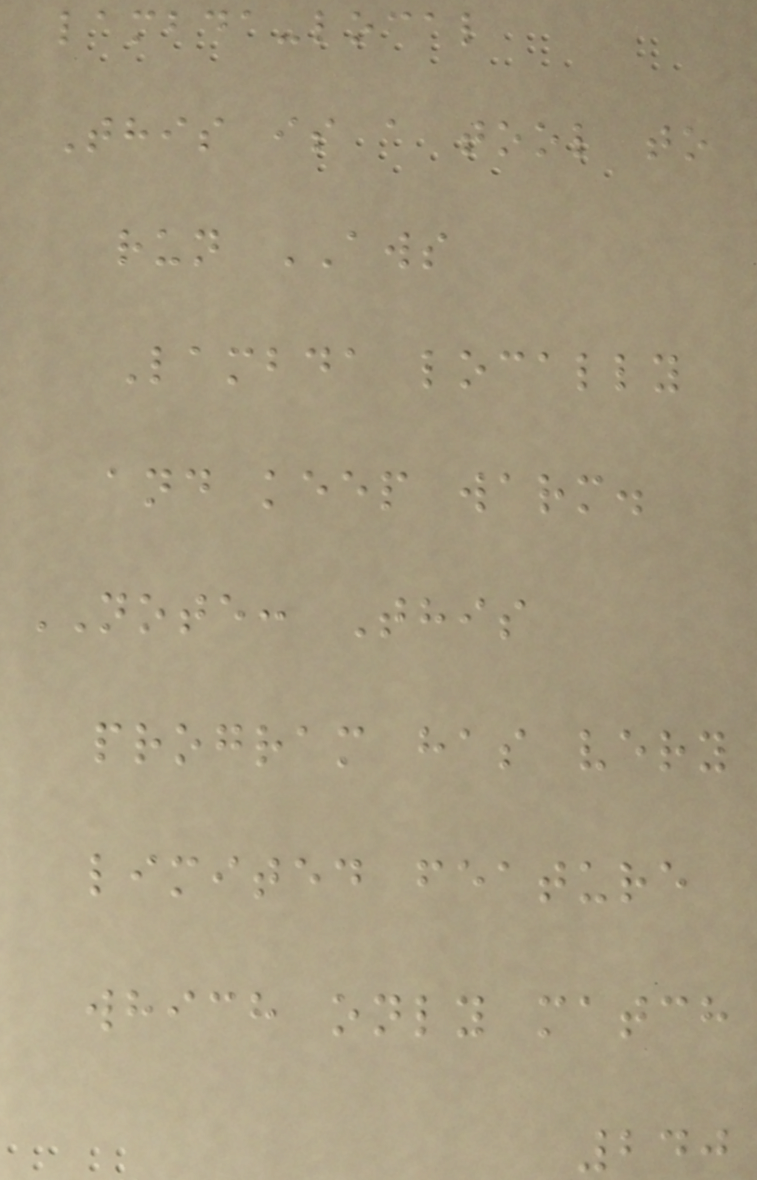lambda-local
This is a tool to
run AWS
Lambda locally
and keep warm.
NOTE: This
program has very
limited feature
which only match
240
